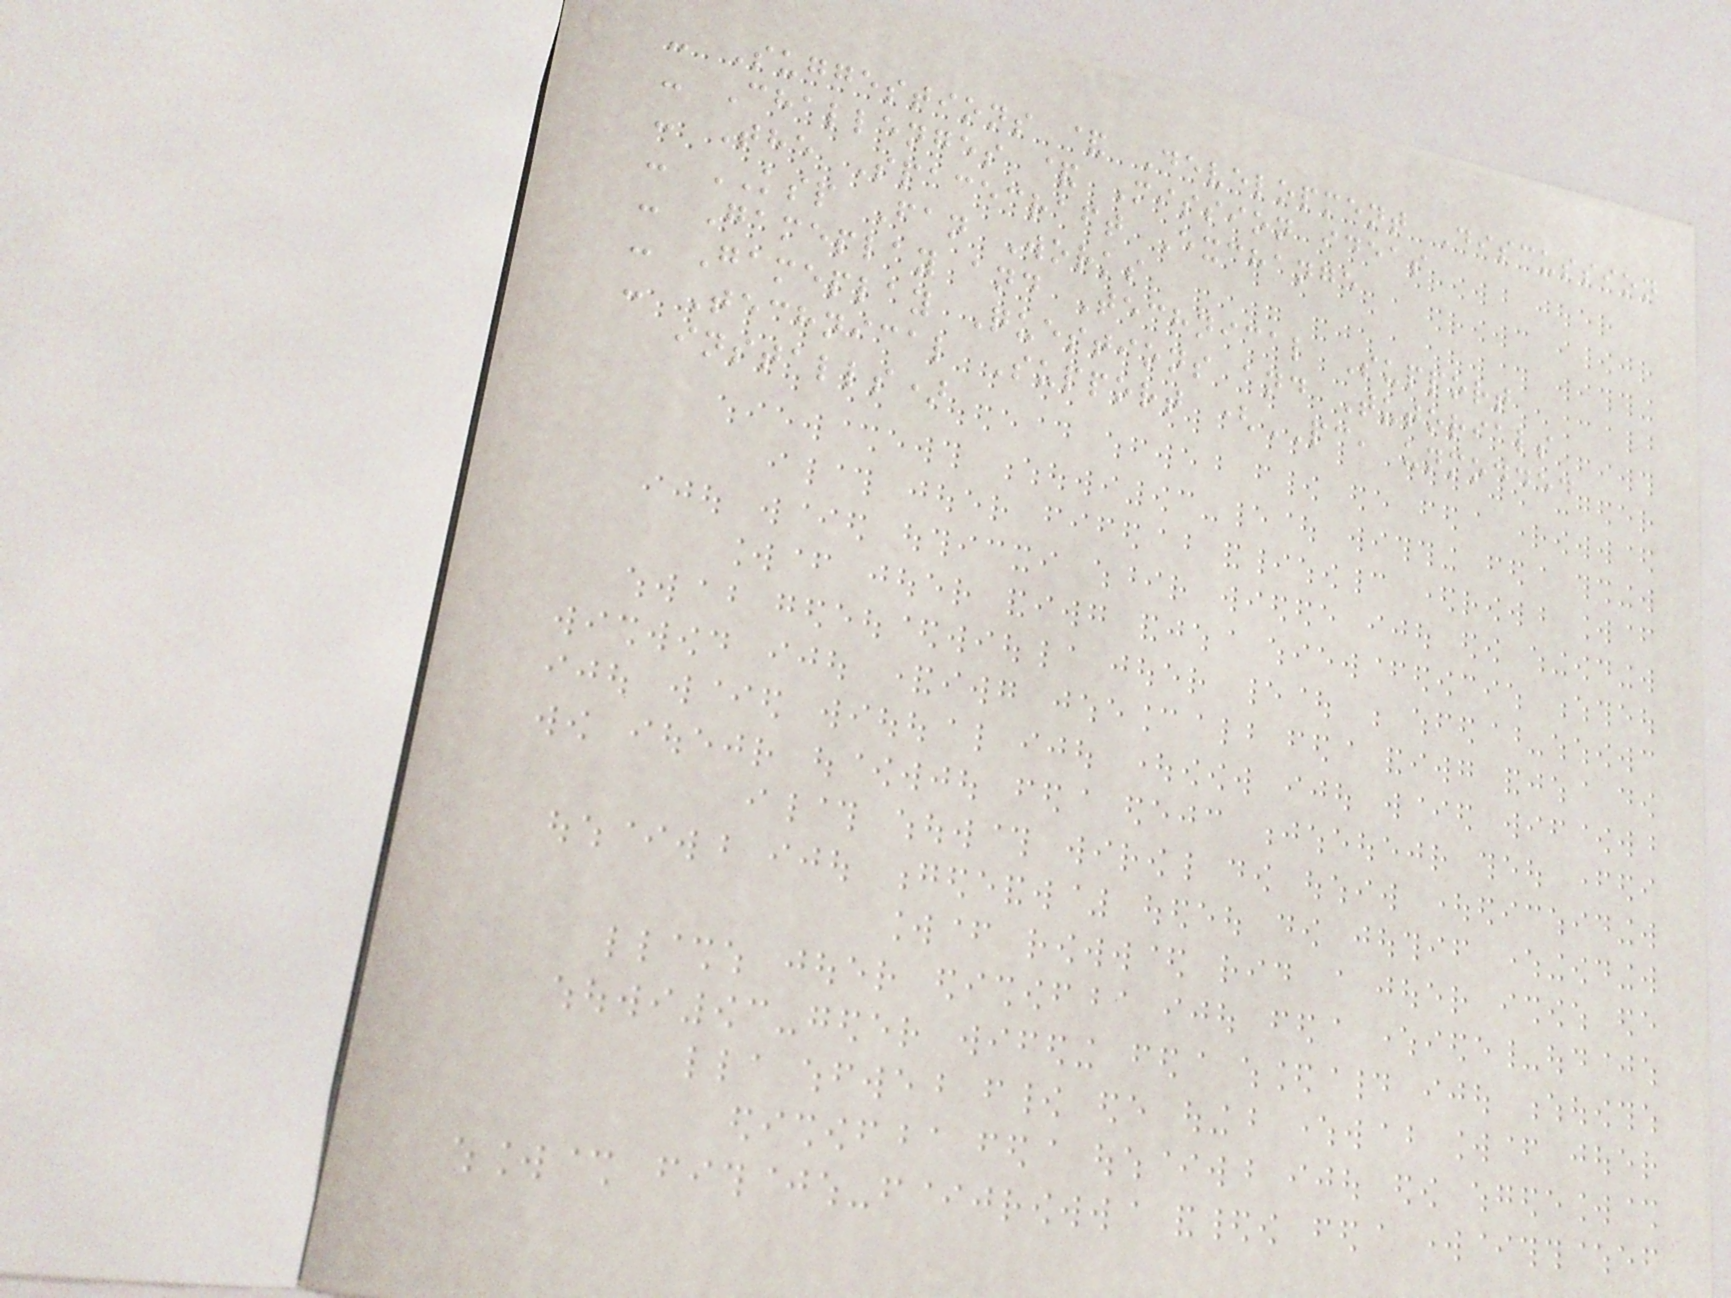- Suggestions & Development Discussion
- Challenges & Mission ideas
- The Spacecraft Exchange
- KSP Fan Works
- Gameplay and Technical Support
- Gameplay Questions and Tutorials
- Technical Support (PC, unmodded
installs)
